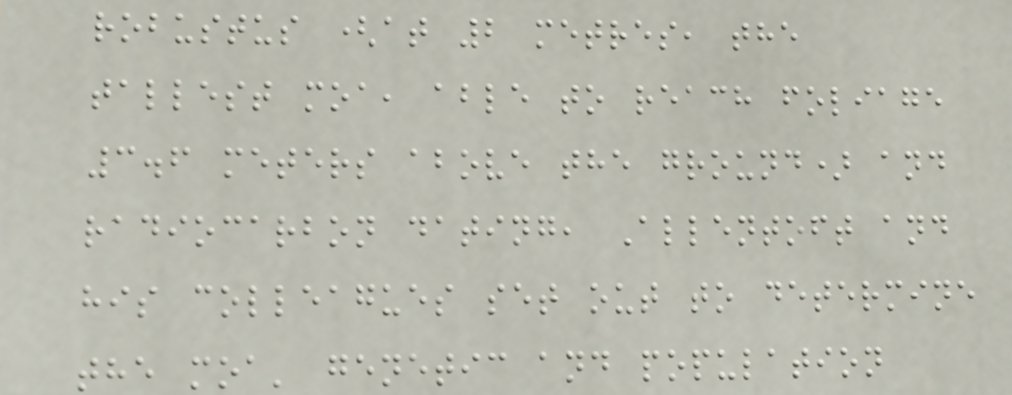robustus (at 2 metres, the
tallest moa, able to reach foliage
3.6 meters above the ground) and
radiocarbon dating, Allentoft and
his colleagues set out to determine
the moa' genetic and population
